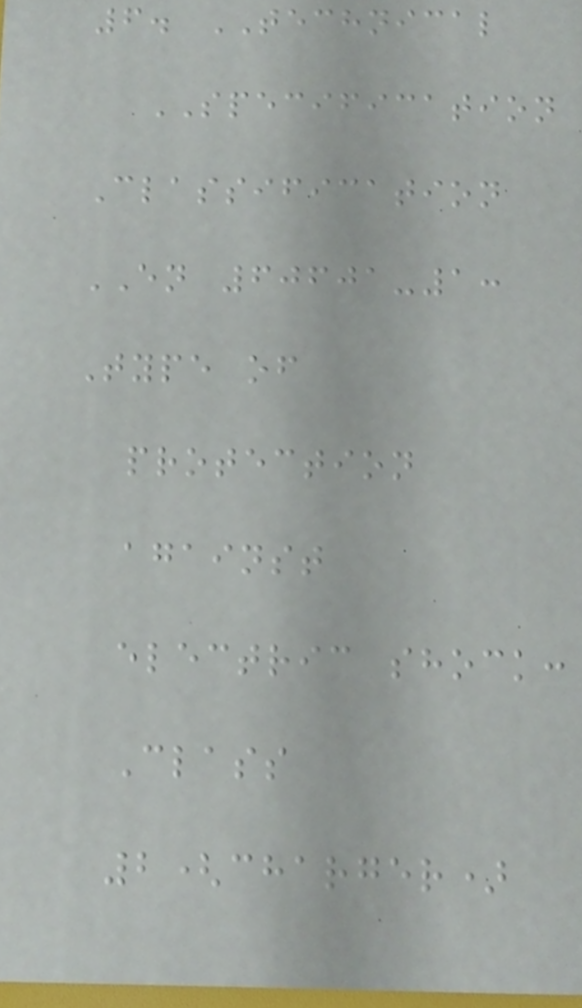6. TECHNICAL
SPECIFICATION
Classification
EN 60601-1:
Type of
protection
against
electric shock:
Class
2(charger)
